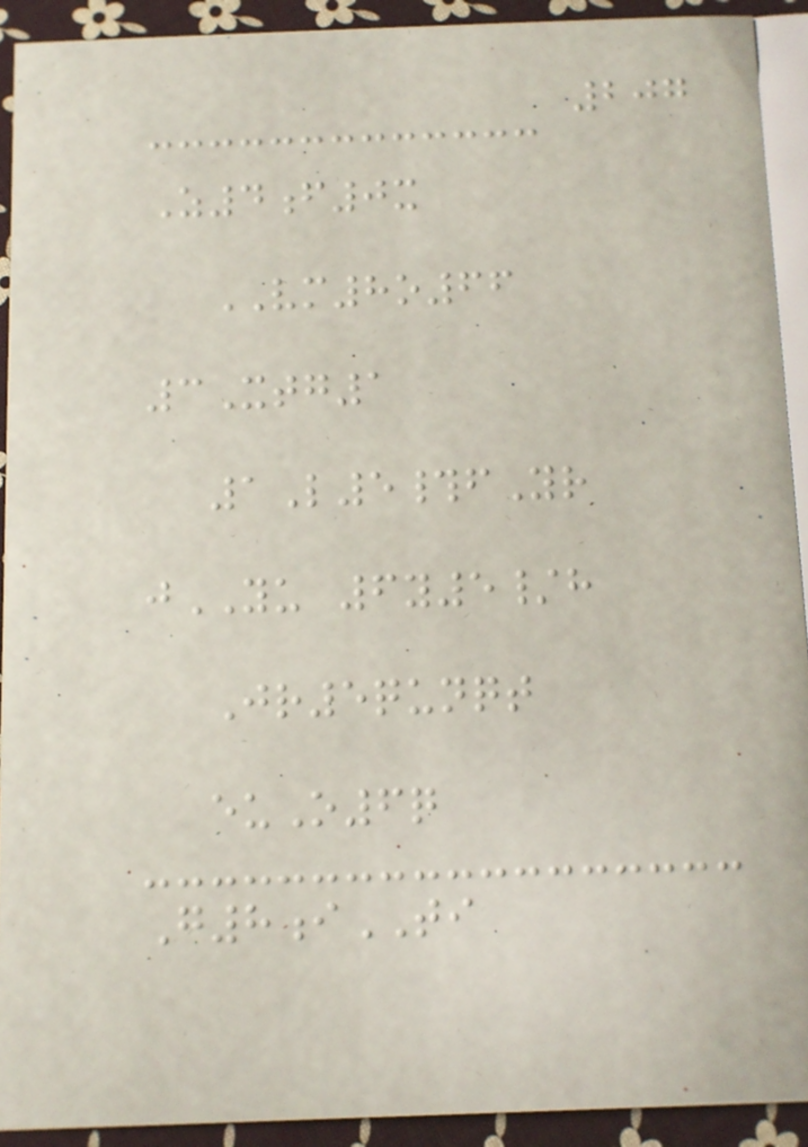207
Z4f0x
VM8o66
3Xtg1
1L5#fYr
jYU 6y5/h
Jr5qunqt
euO6q
G8iTI
